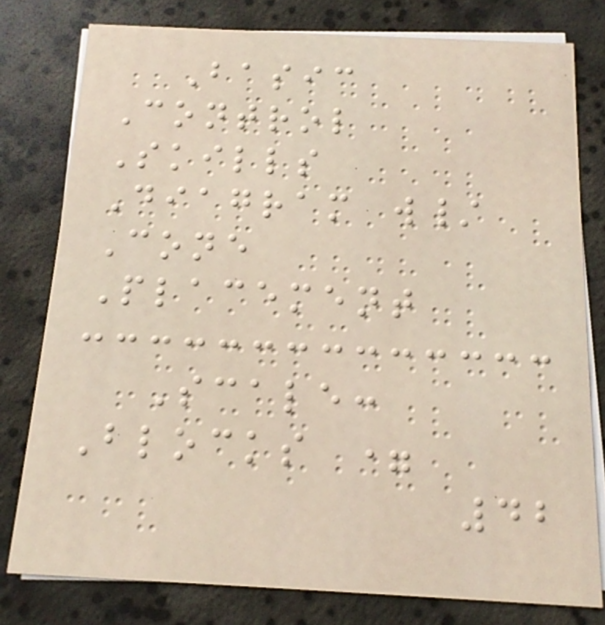Basic
Control
Skills
Diagram w/
Cone
Placement
Scale:
Blocks =
42
